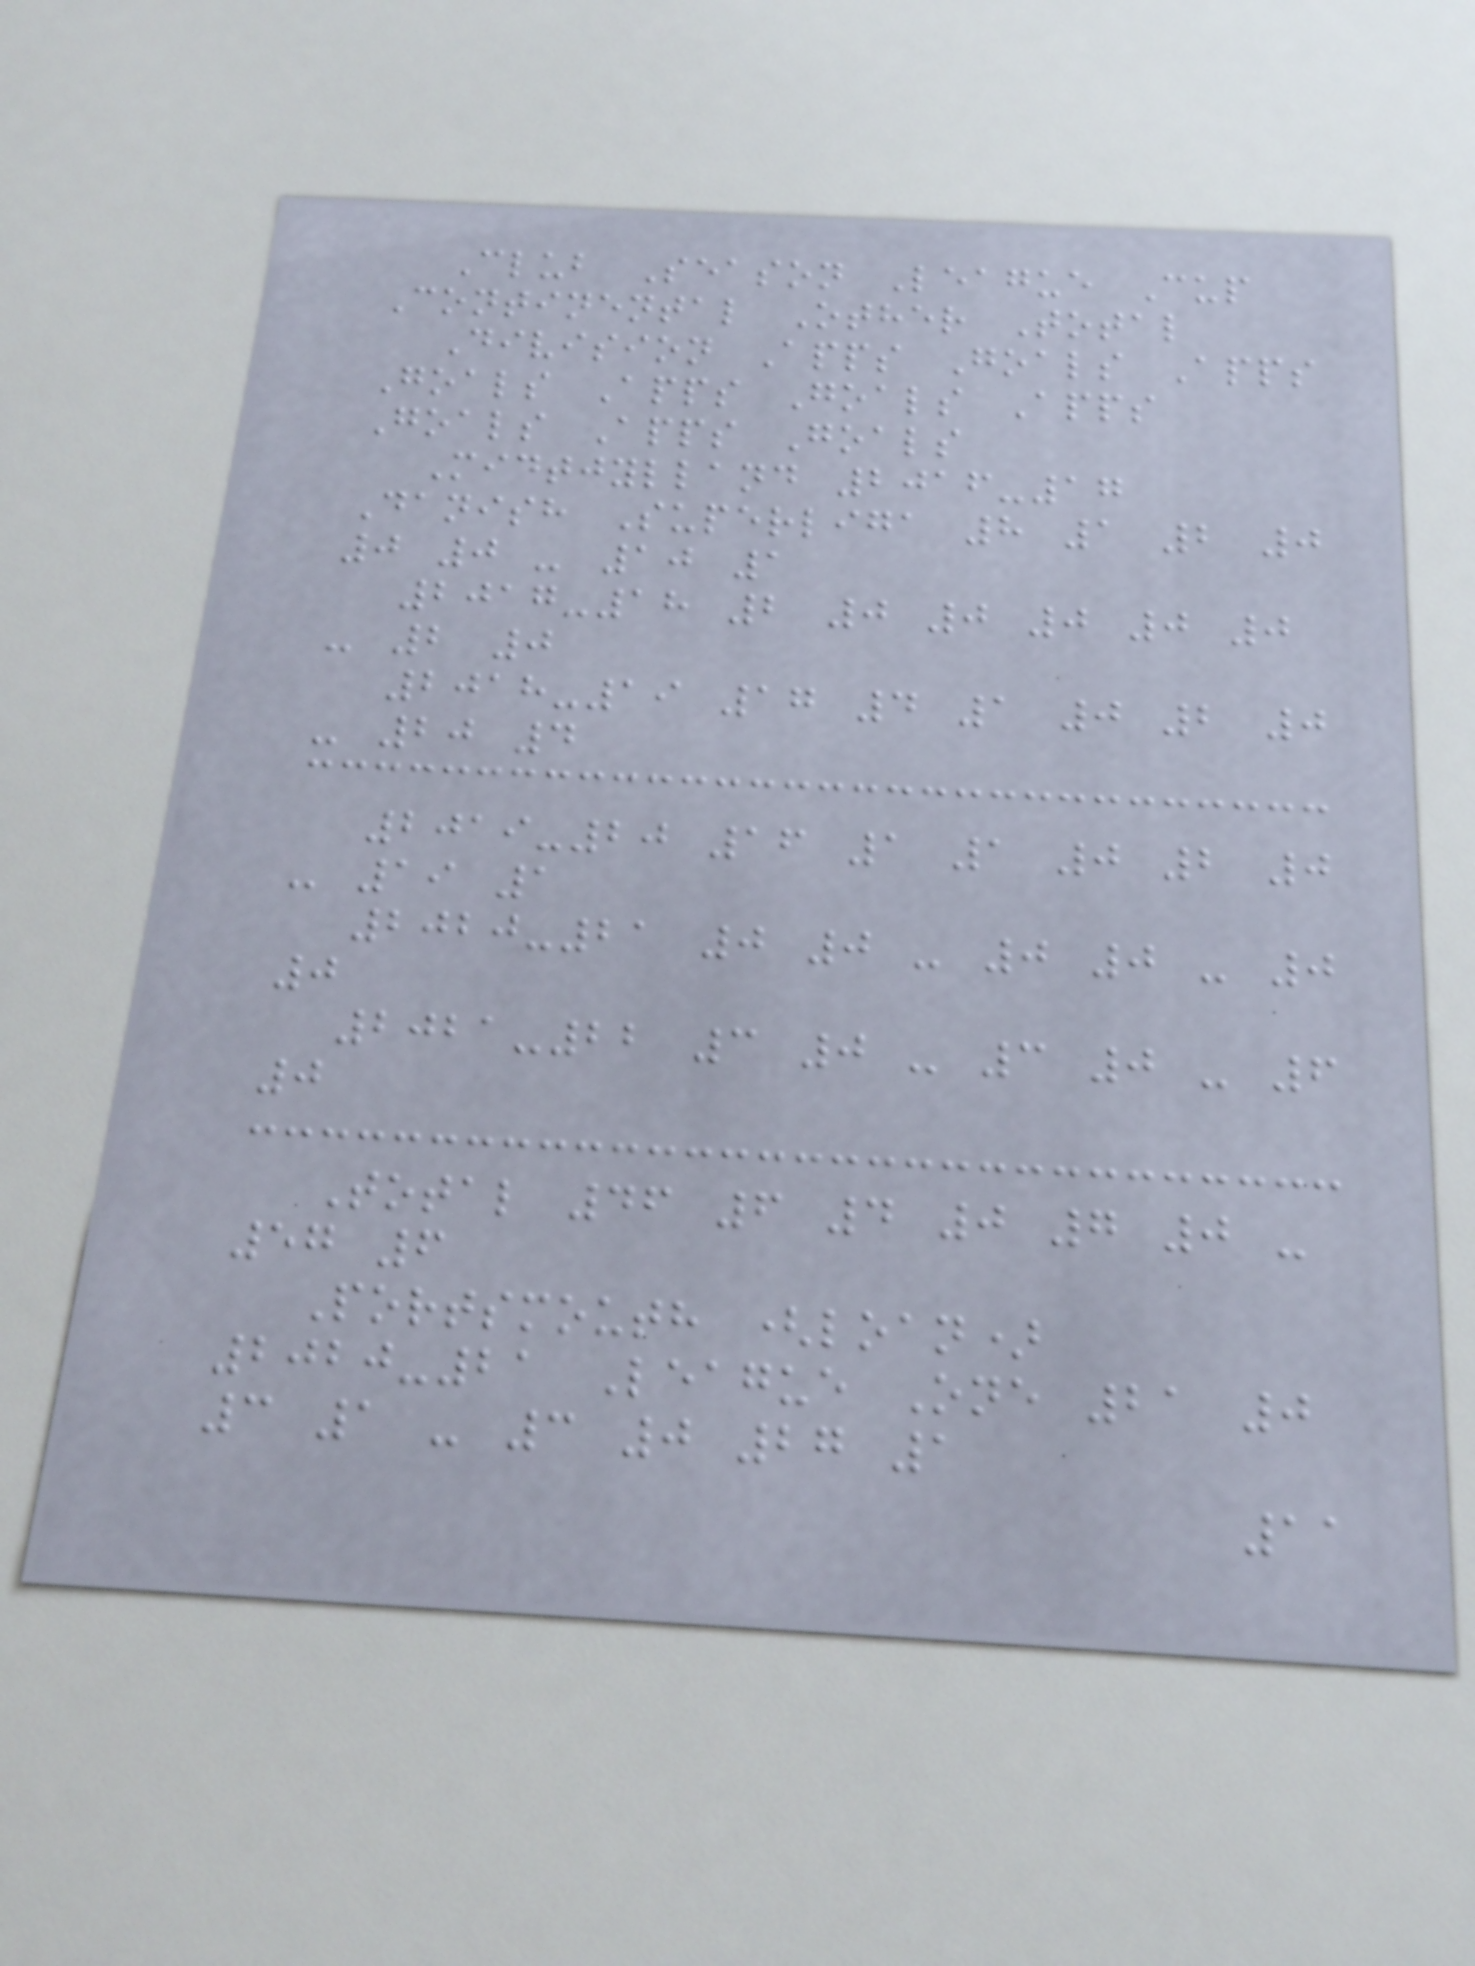Club Season League Cup
Continental Other Total
Division Apps Goals Apps
Goals Apps Goals Apps
Goals Apps Goals
Midtjylland 2016-17
Danish Superliga 8 1 2 0
0 0 - 10 1
2017-18 2 0 0 0 0 0
- 2 0
2018-19 17 4 1 0 2 0
- 20 4
2019-20 16 1 1 0 2 0
- 19 1
2020-21 0 0 - 0 0 - 0
0
2021-22 3 0 - 3 0 - 6
0
Total 46 6 4 0 7 0 -
57 6
Portsmouth (loan)
2020-21 League One 21 0
3 1 - 3 0 27 1
11
